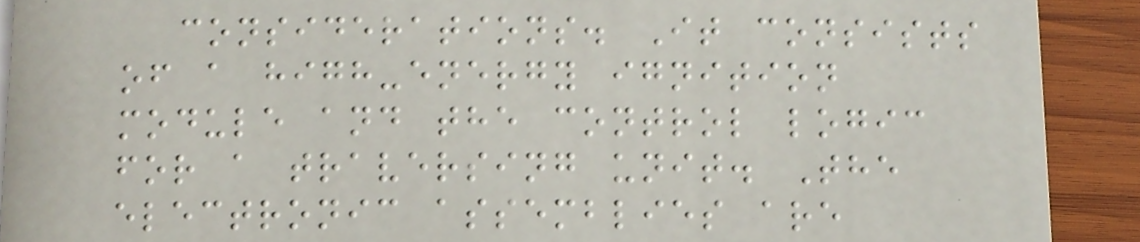considerations. It consists
of a high-energy ignition
module and the control logic
for a traversing unit. The
electronic assemblies are
